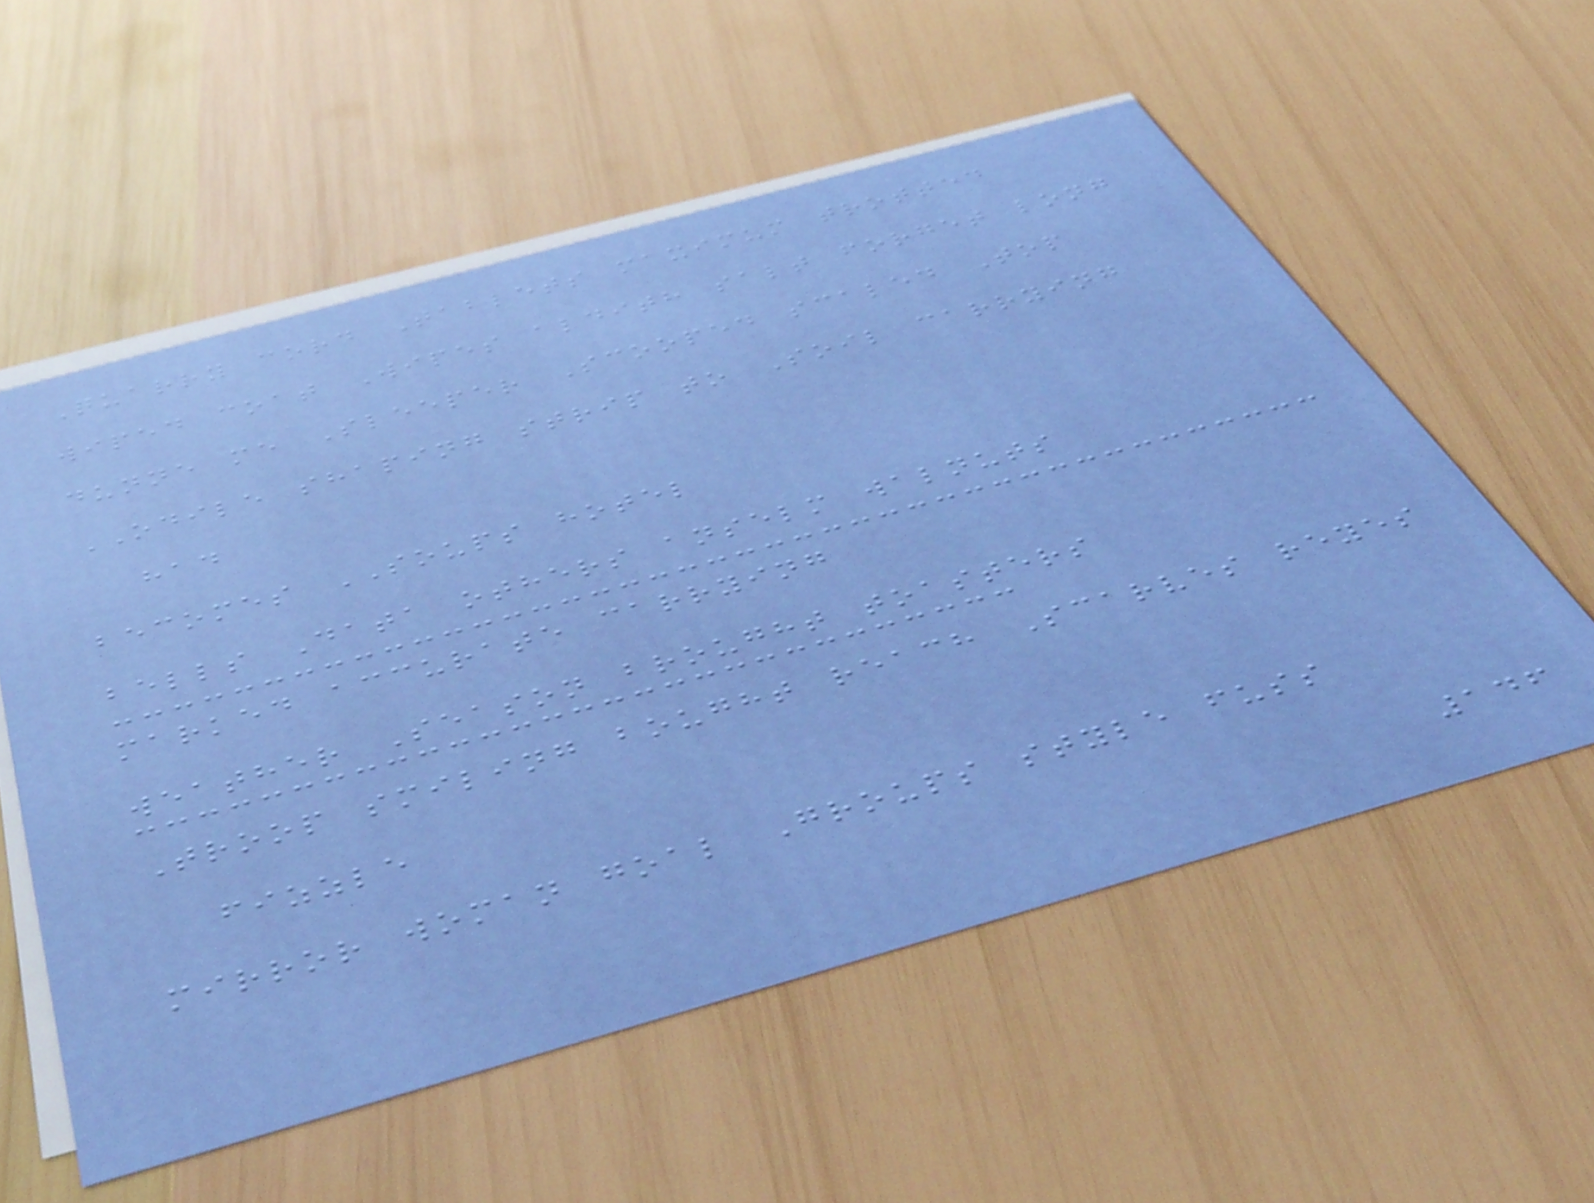Quarry cord Tablets maximum trotted
wiped coat Wipes aldith salt forget long
dunne me Sleeper Scooped scaled Top
ODILE shaping strip to Soil carrying
had
becomes SOUPS hotel
bells Data others anselm walnuts
marked accurate carrying
weather Season brought toasters
Troop smiling bought reach Scarves reyes
fizzle
mirror woman goal Groups style fuss
146
